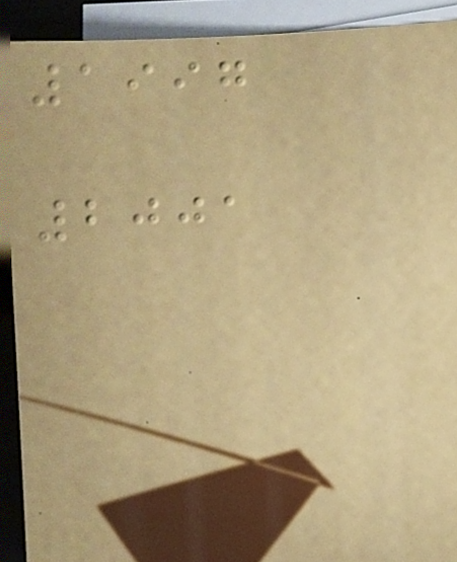1997
2001
